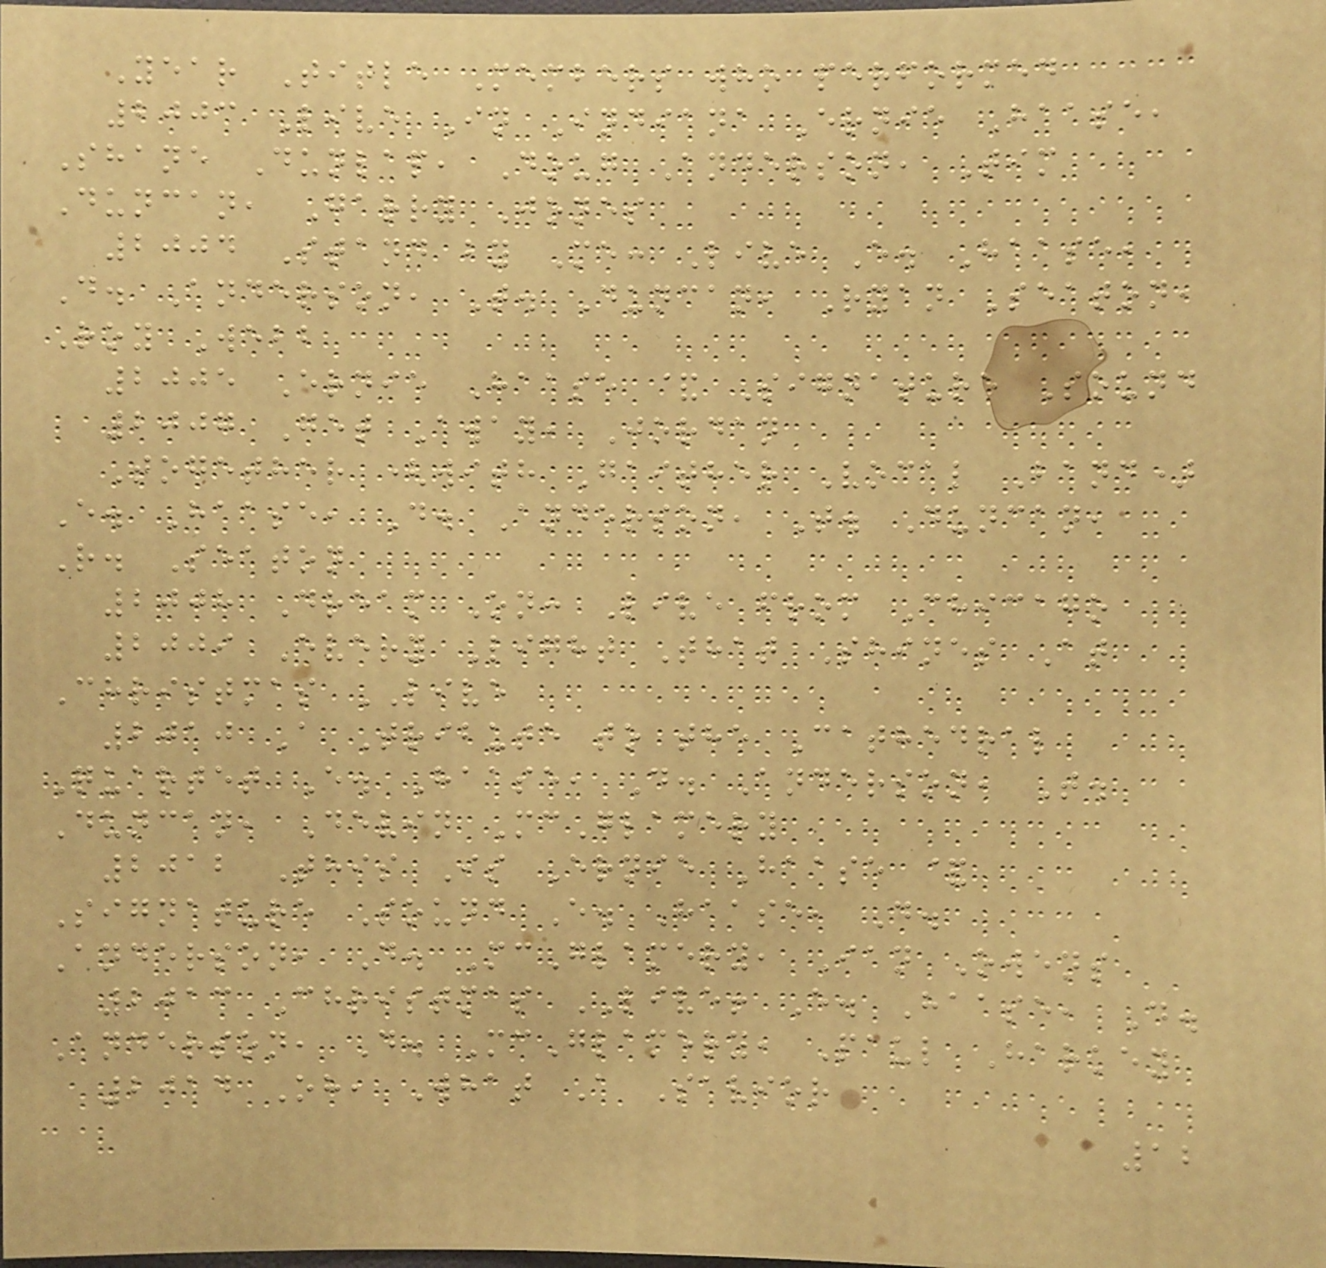Year Title Members who performed
2003 Live In Indiana Ernie Haase,
Shane Dunlap, Doug Anderson, Tim
Duncan, Garry Jones
2004 Stand by Me: Live E. Haase,
D. Anderson, T. Duncan, Ryan Seaton,
Roy Webb
2005 Ernie Haase & Signature Sound
2007 Get Away, Jordan
Together (with Gaither Vocal Band)
E. Haase, D. Anderson, T. Duncan,
R. Seaton
2008 Dream On: Live from Chicago
2009 Every Light That Shines At
Christmas LIVE
2010 A Tribute to the Cathedral
Quartet E. Haase, D. Anderson, T.
Duncan, Devin McGlamery
2012 This Is Ernie Haase &
Signature Sound E. Haase, D.
Anderson, D. McGlamery, Ian Owens
2013 Christmas LIVE! E. Haase, D.
Anderson, D. McGlamery, Paul Harkey
2014 Oh, What A Savior
12
